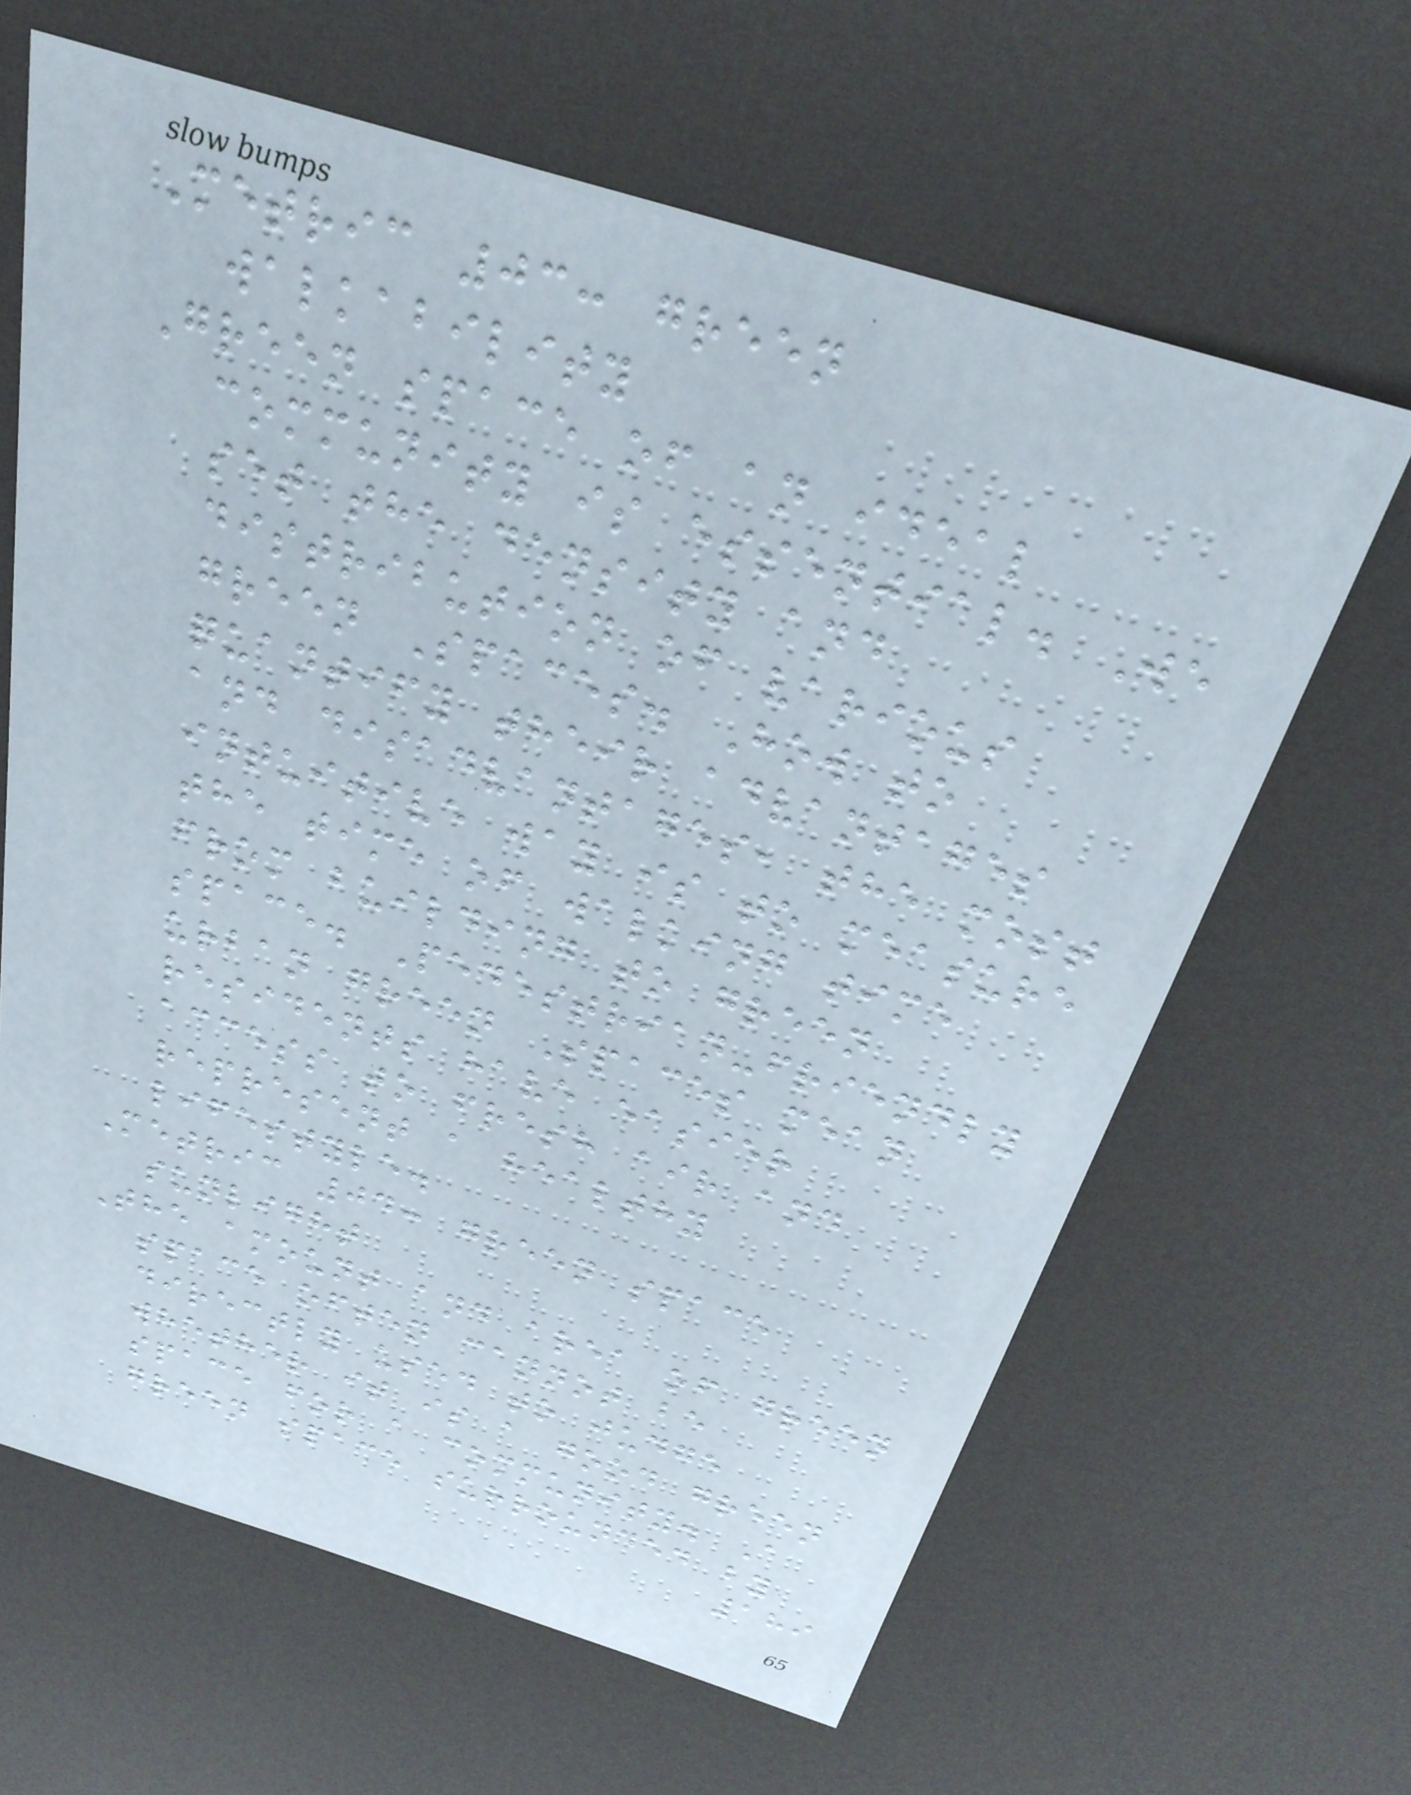Metric 03: green
walkability
Green space of an ideal
community is essential. We
set the density and
distribution of various
green Spaces. How to
quantify their advantages
and disadvantages, the most
intuitive way is to measure
the time of walking time
from building to green
space. Pedestrian-friendly
urban green Spaces mean
residents have easier
access to fresh air and
represent a healthy
lifestyle.
Metric 04: green space
sunlight
The amount and area of green
space often cannot be
directly used to judge
whether it is a good green
space for a community. A
green space surrounded by
189
